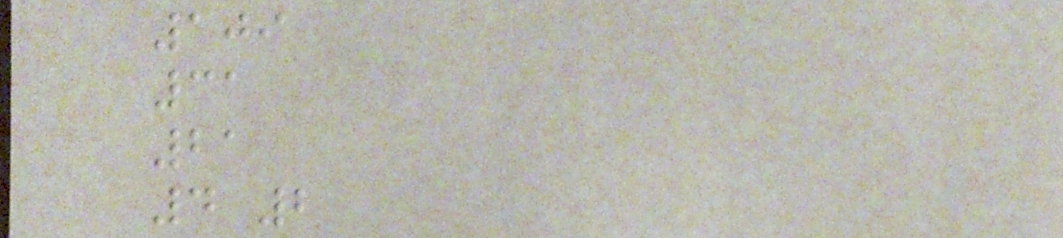109
31
21
4 2
